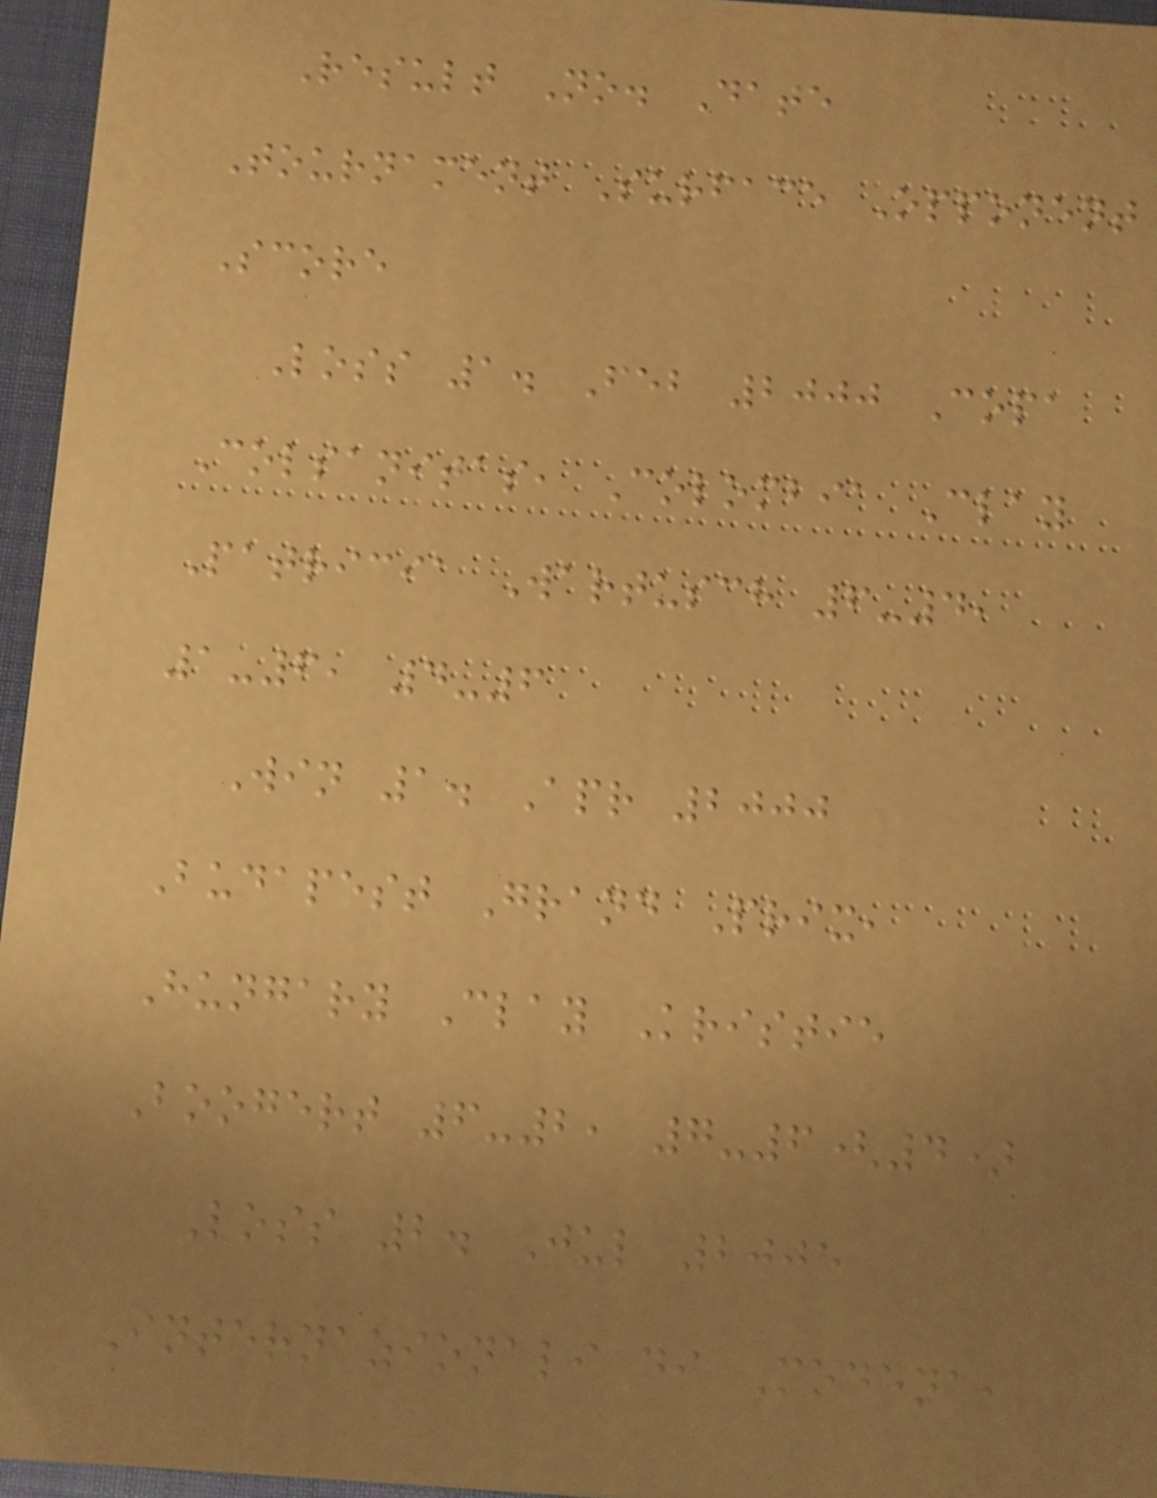Result No. Date
Tournament Surface Opponent
Score
Loss 1. Feb 2000 Copa
Colsanitas, Colombia Clay
Patricia Wartusch 6-4,
1-6, 4-6
Win 1. Apr 2000
Budapest Grand Prix,
Hungary Clay Kristie
Boogert 6-2, 7-6(4)
Loss 2. Jul 2005
Internazionali di Modena,
